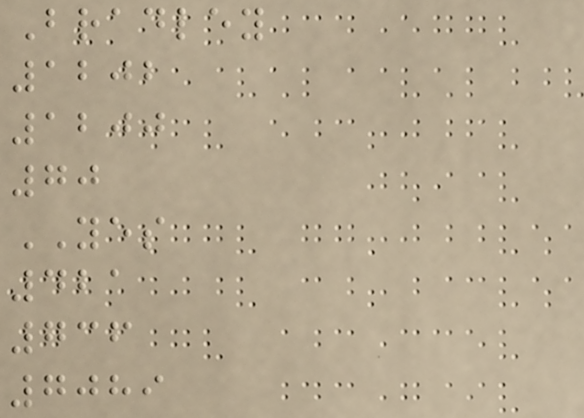Bradley
1202
1200
70
YES
421
736
7089
